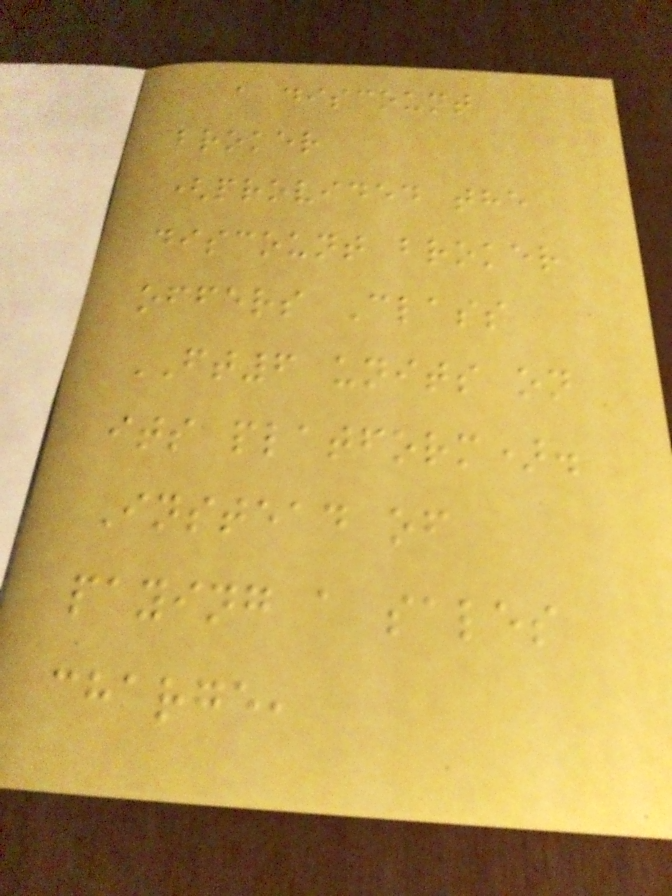a discount
broker
(provided the
discount broker
offers Class
FT6 units on
its platform).
Instead of
paying a sales
charge,
